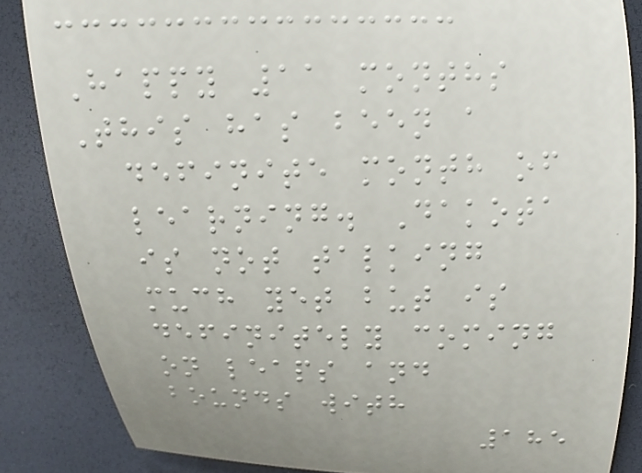Happy 11 months
This has been a
definite month of
learning. Dakota
is not talking
much yet but is
definitely coming
on leaps and
bounds with
185
